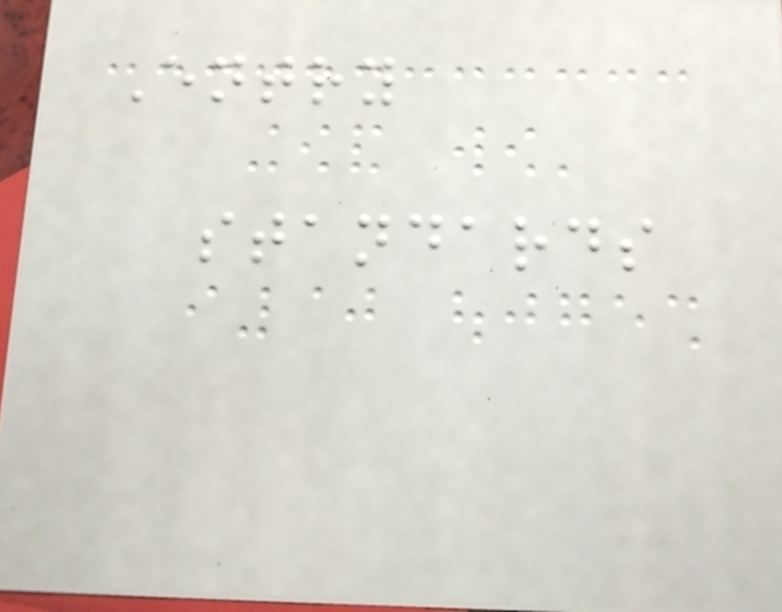Entry
standards
